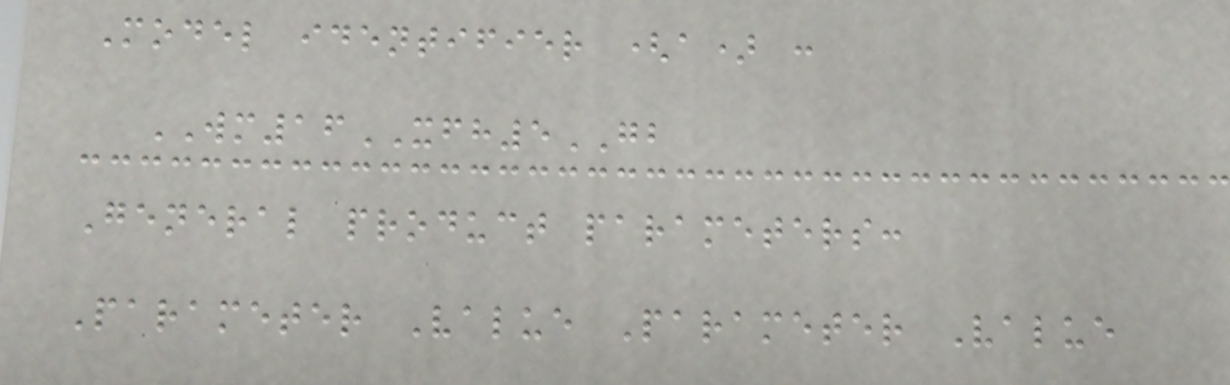Model identifier (a) :
WM16XFH5GB
General product parameters:
Parameter Value Parameter Value
